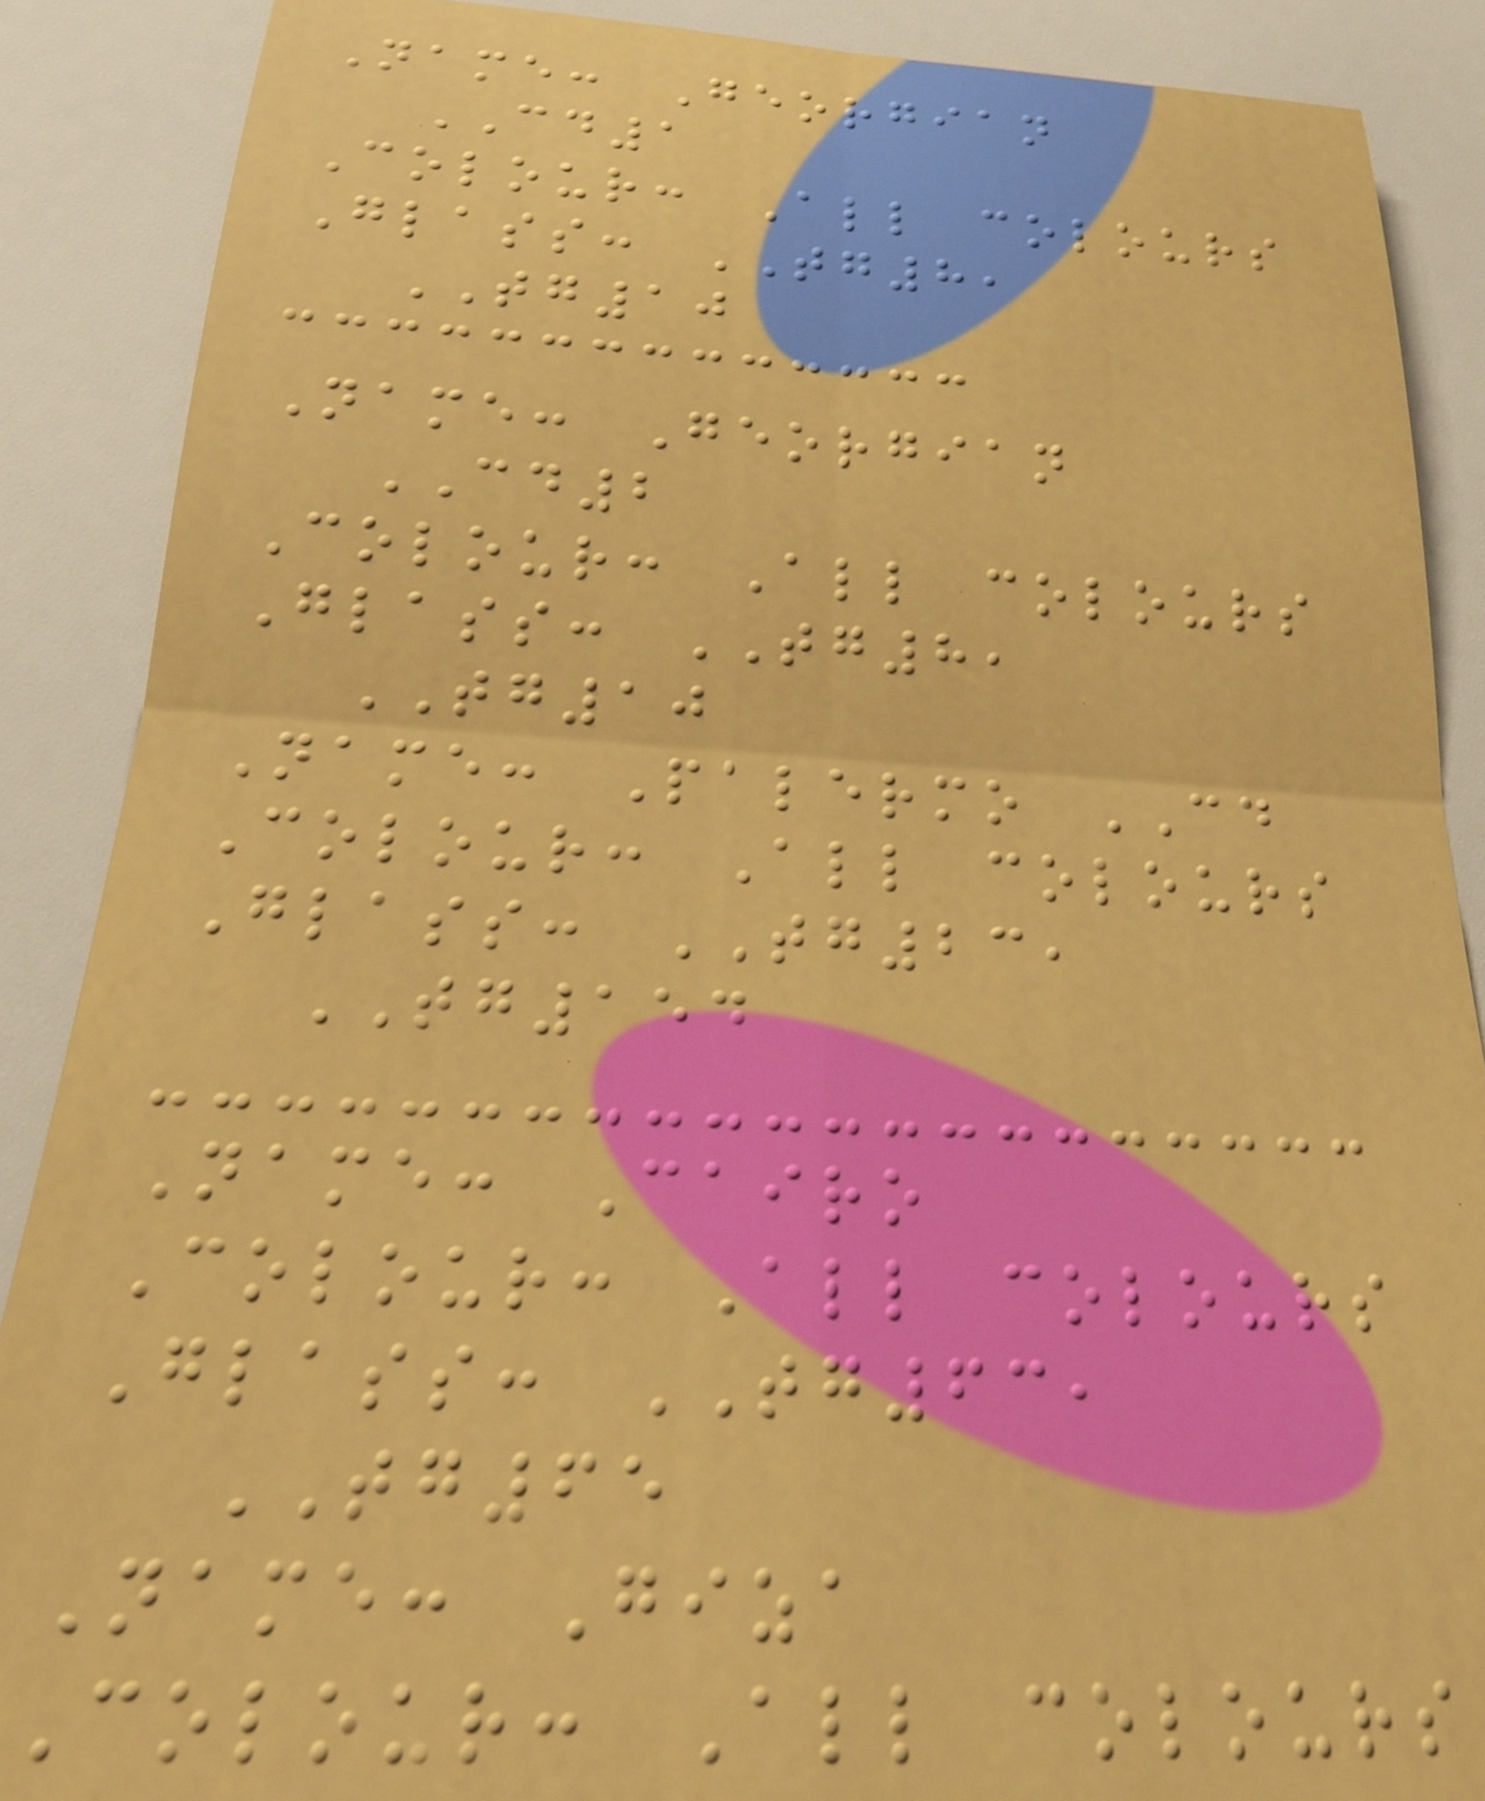Name: Georgian
CD1
Colour: All colours
Glass: TG8,
TG10
Name: Georgian
CD2
Colour: All colours
Glass: TG8,
TG10
Name: Palermo CD
Colour: All colours
Glass: TG23,
TG154
Name: Cairo
Colour: All colours
Glass: TG63,
TG65
Name: Giza
Colour: All colours
